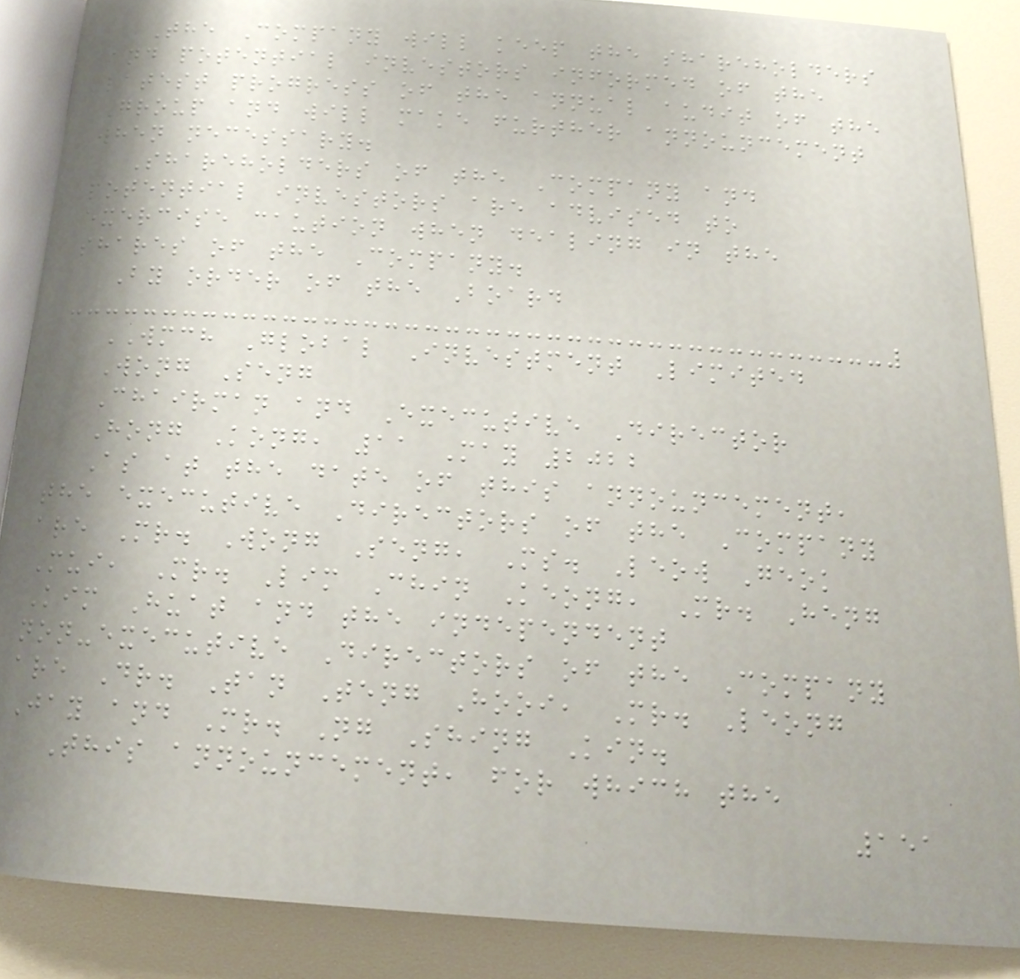The Company will keep the shareholders
and potential investors informed of the
latest progress of the annual audit of the
Group and will make further announcement
when necessary.
Shareholders of the Company and
potential investors are advised to
exercise caution when dealing in the
shares of the Company.
By order of the Board
WMCH Global Investment Limited
Wong Seng
Chairman and Executive Director
Hong Kong, 11 May 2022
As at the date of this announcement,
the executive Directors of the Company
are Mr. Wong Seng, Ms. Leow Geok
Mui, Mr. Lim Chin Keong, Mr. Heng
Kim Huat and the independent
non-executive Directors of the Company
are Dr. Tan Teng Hooi, Mr. Leong
Jay and Mr. Ng Shing Kin.
This announcement, for which the
151
